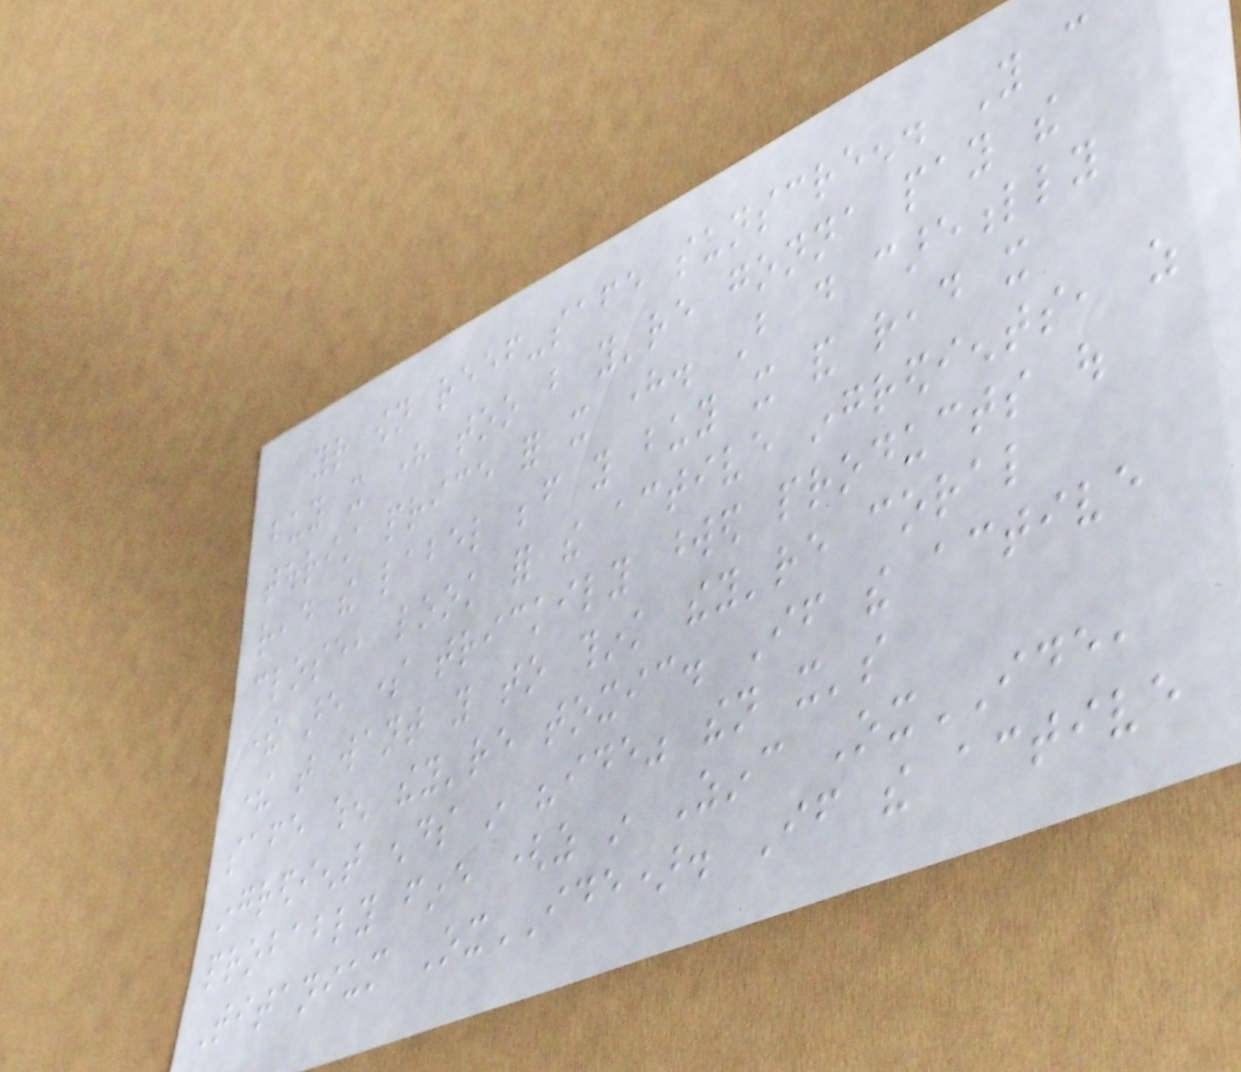your own reef-safe sunscreen. You can
buy it here too but you're gonna pay the
tourist price for it here. But do carefully
read the label before you buy it and read it
close, look for the active ingredients, as
there are some trickily worded products out
there that want you to think they're coral
safe when they're toxic. If the active
ingredient ends in "ide" then it's
probably fine (as in Zinc OxIDE,
Titanium OxIDE). If the active
